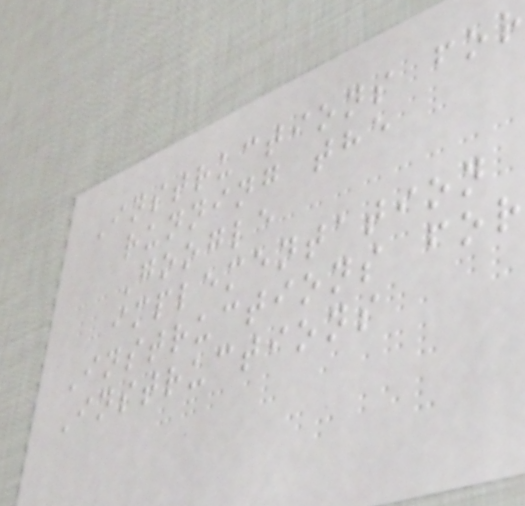Instructions for
running the
Google
implementation
Instructions for
Instructions
